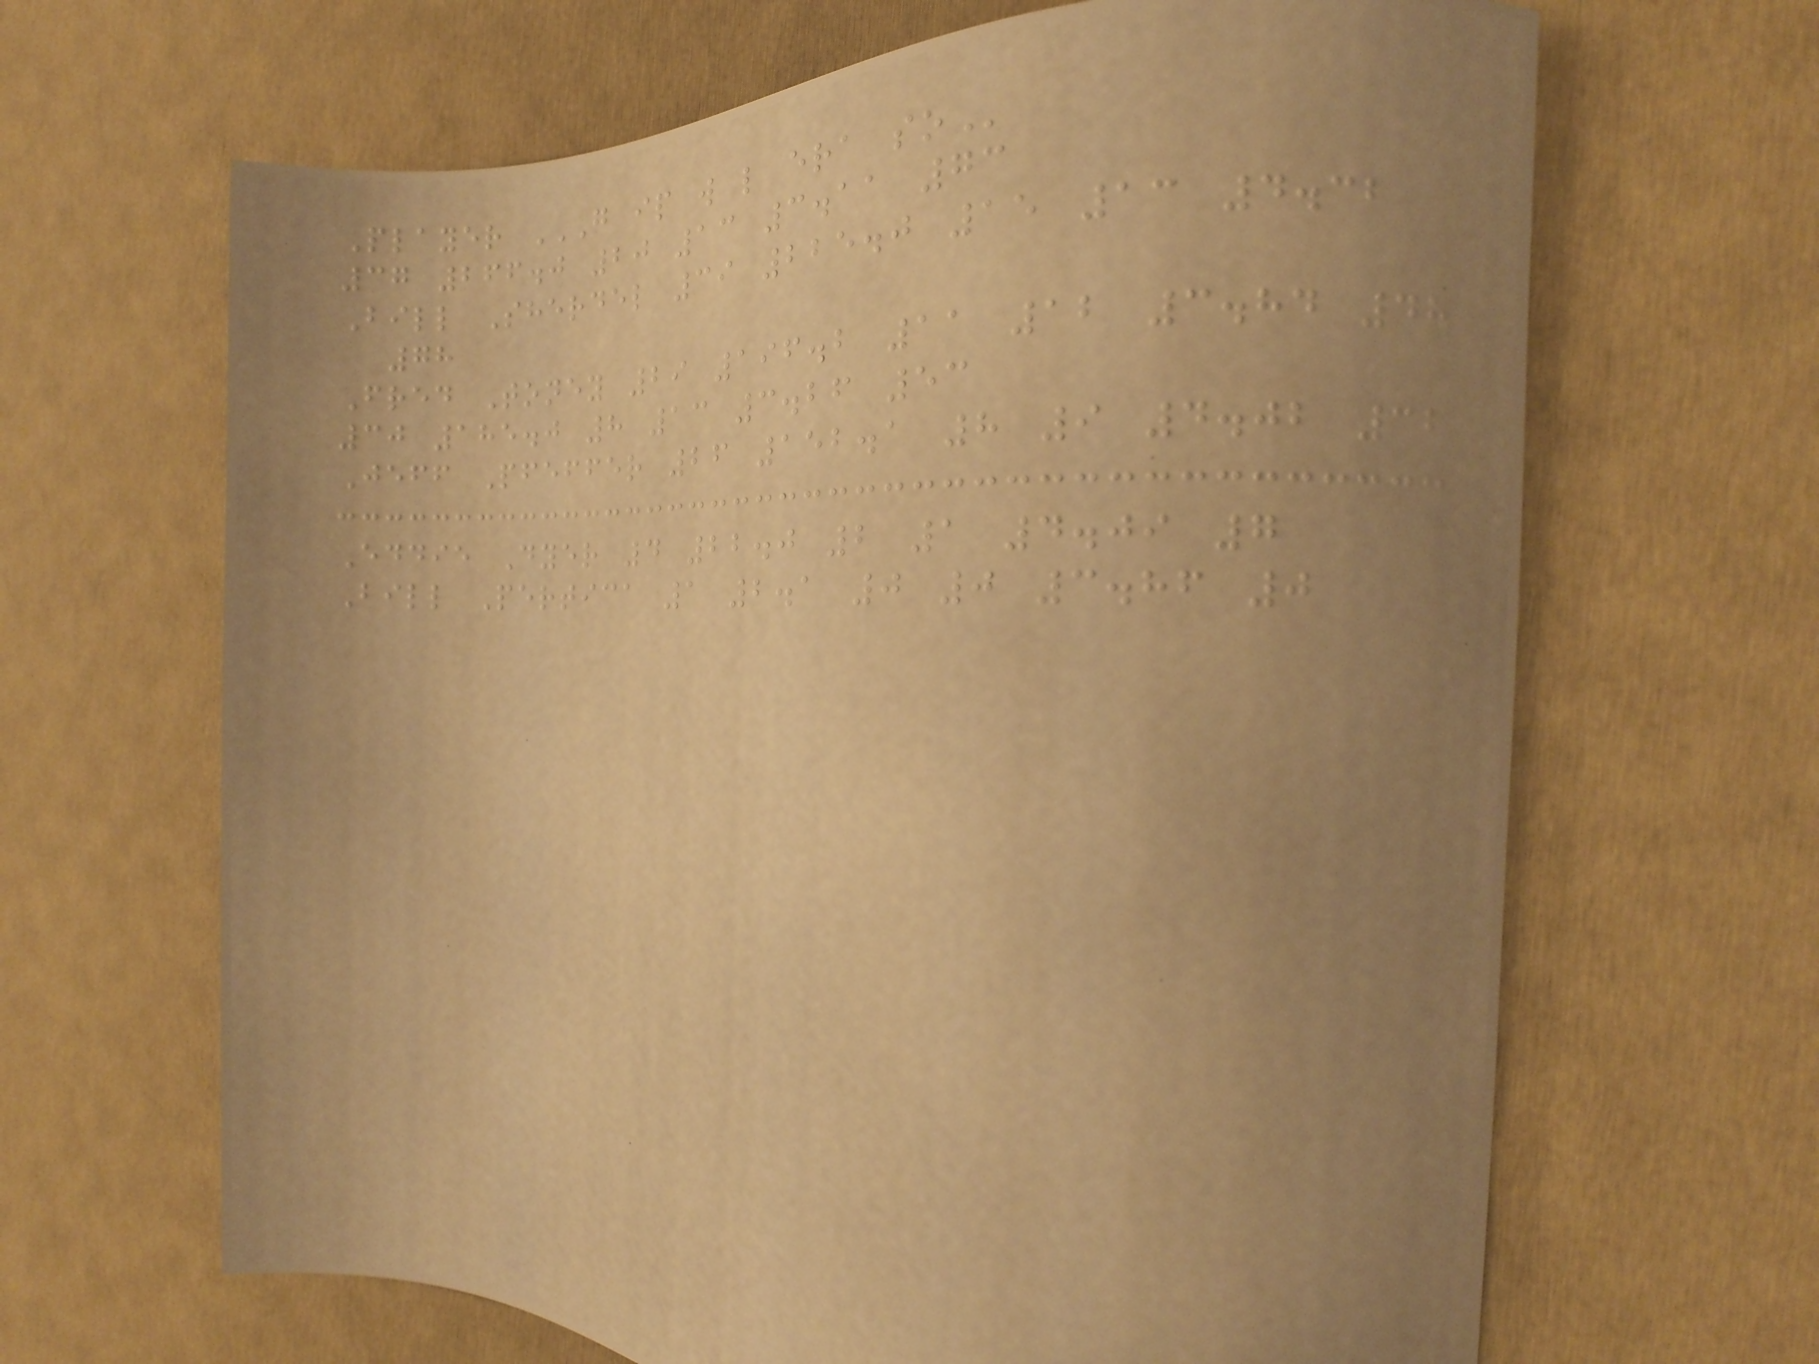Player G IP W L ERA SO
37 266.0 20 13 3.11 73
Bill Sherdel 39 225.0 15 13 4.32
78
Fred Toney 29 196.2 11 12 3.84 48
30 185.0 8 13 3.26 53
Jeff Pfeffer 26 152.1 8 9 4.02 32
Eddie Dyer 4 22.0 2 1 4.09 7
Bill Pertica 1 2.1 0 0 3.86 0
